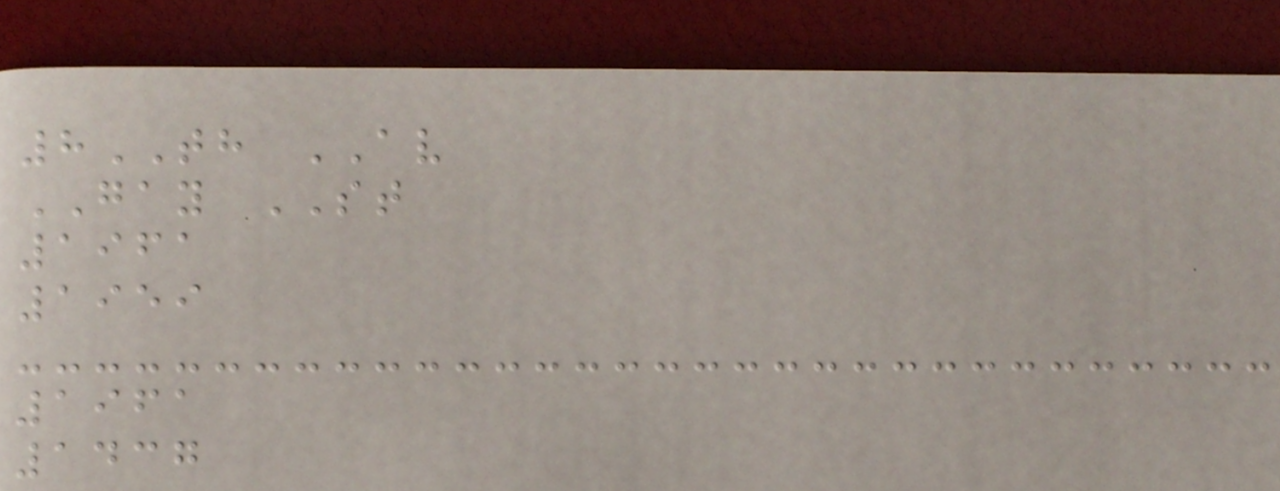8TH AV
GAY ST
1961
1959
1961
1437
